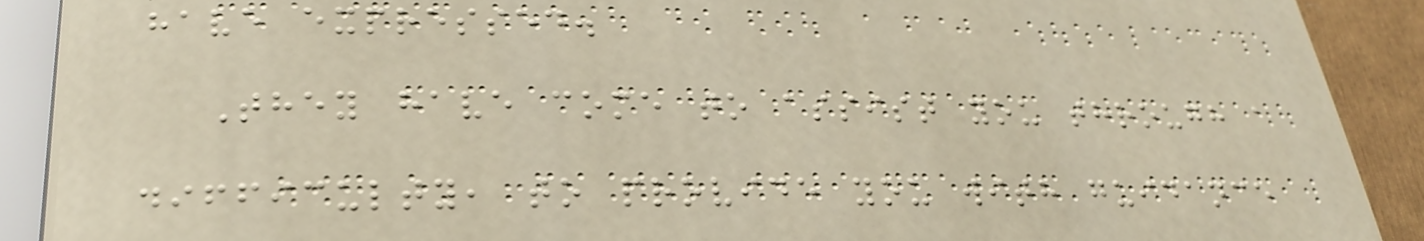have expressed.
They have come to assist you through a
difficulty, to provide you with guidance
